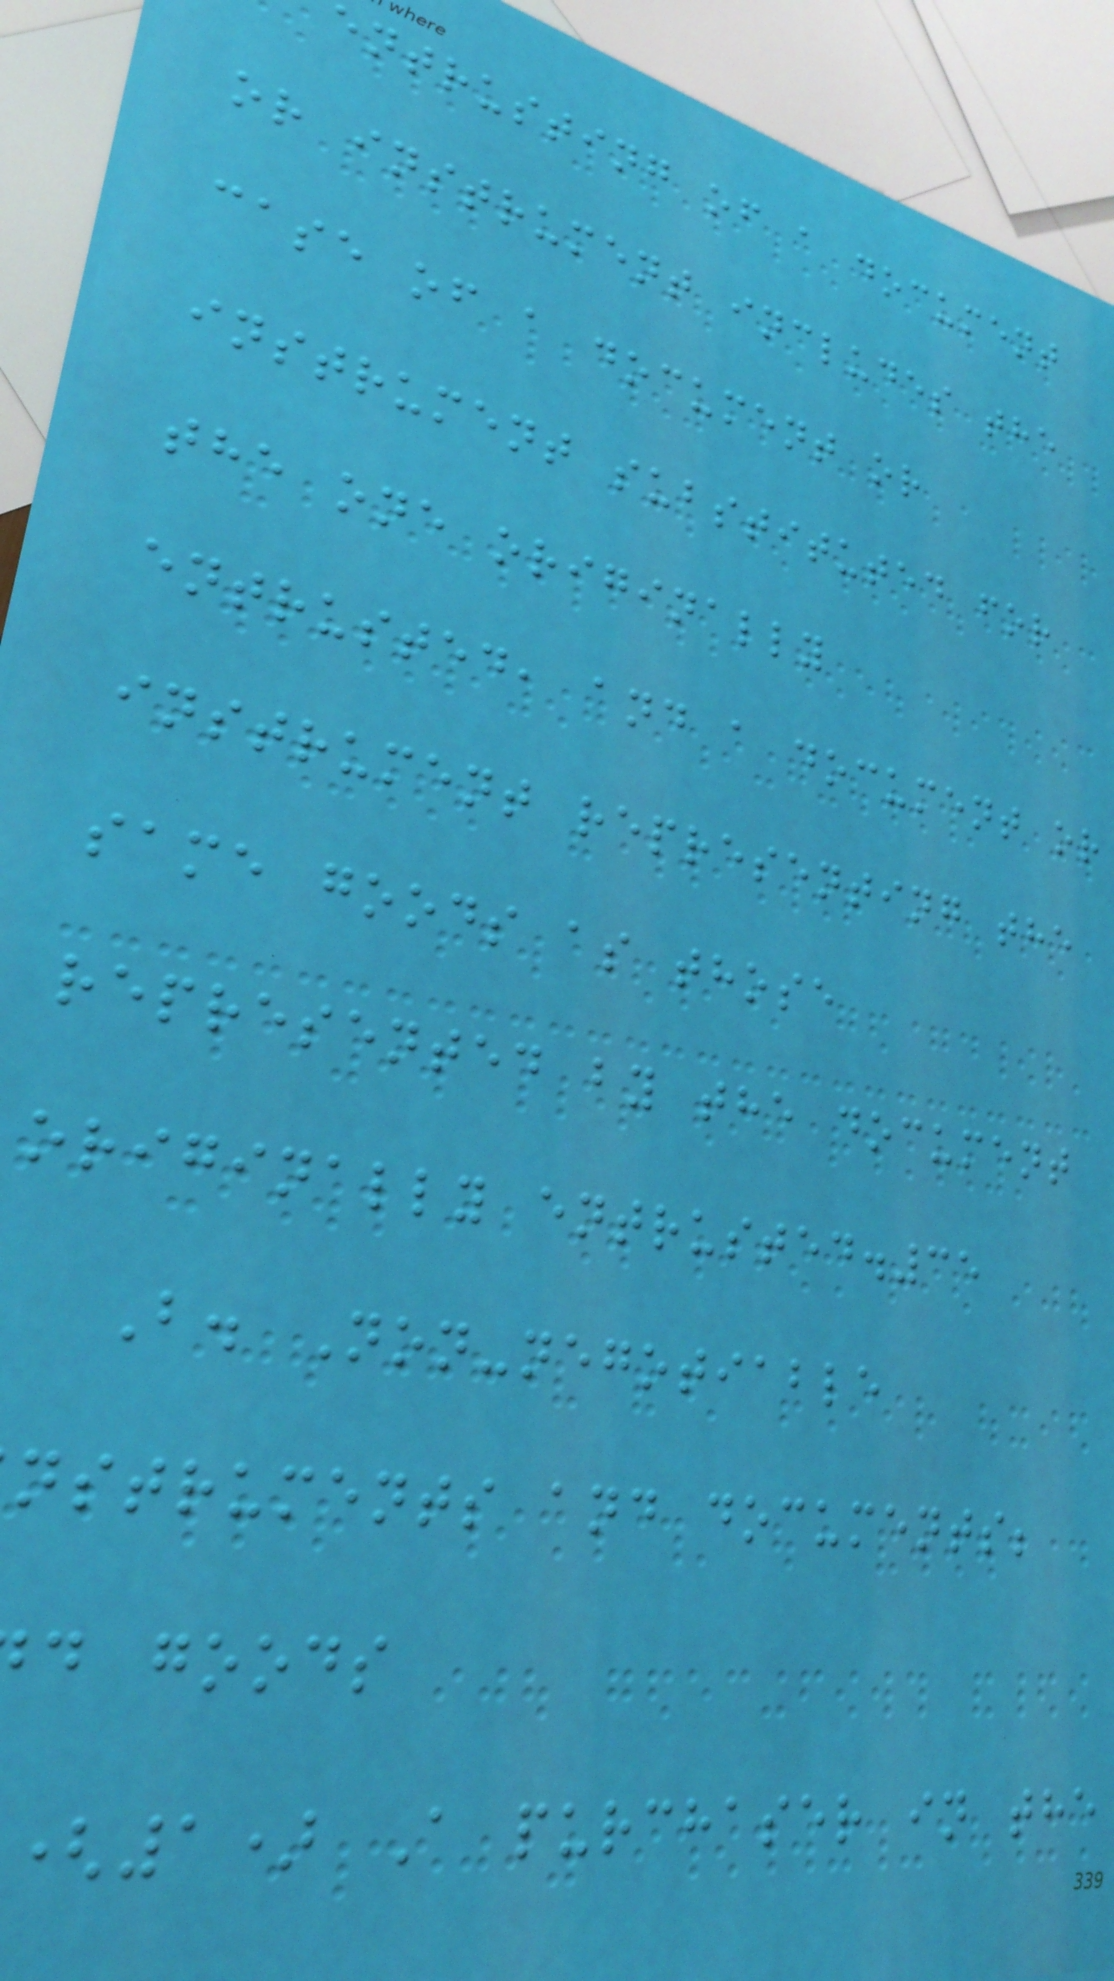entrusting of a document
or instrument includes the
case of a document or
instrument substituted for
the one originally
entrusted, and a document or
instrument representing the
same goods as those
represented by the document
originally entrusted.35
B. Non-negotiable
nstruments and documents;
d goods
(1) A purchaser in the
